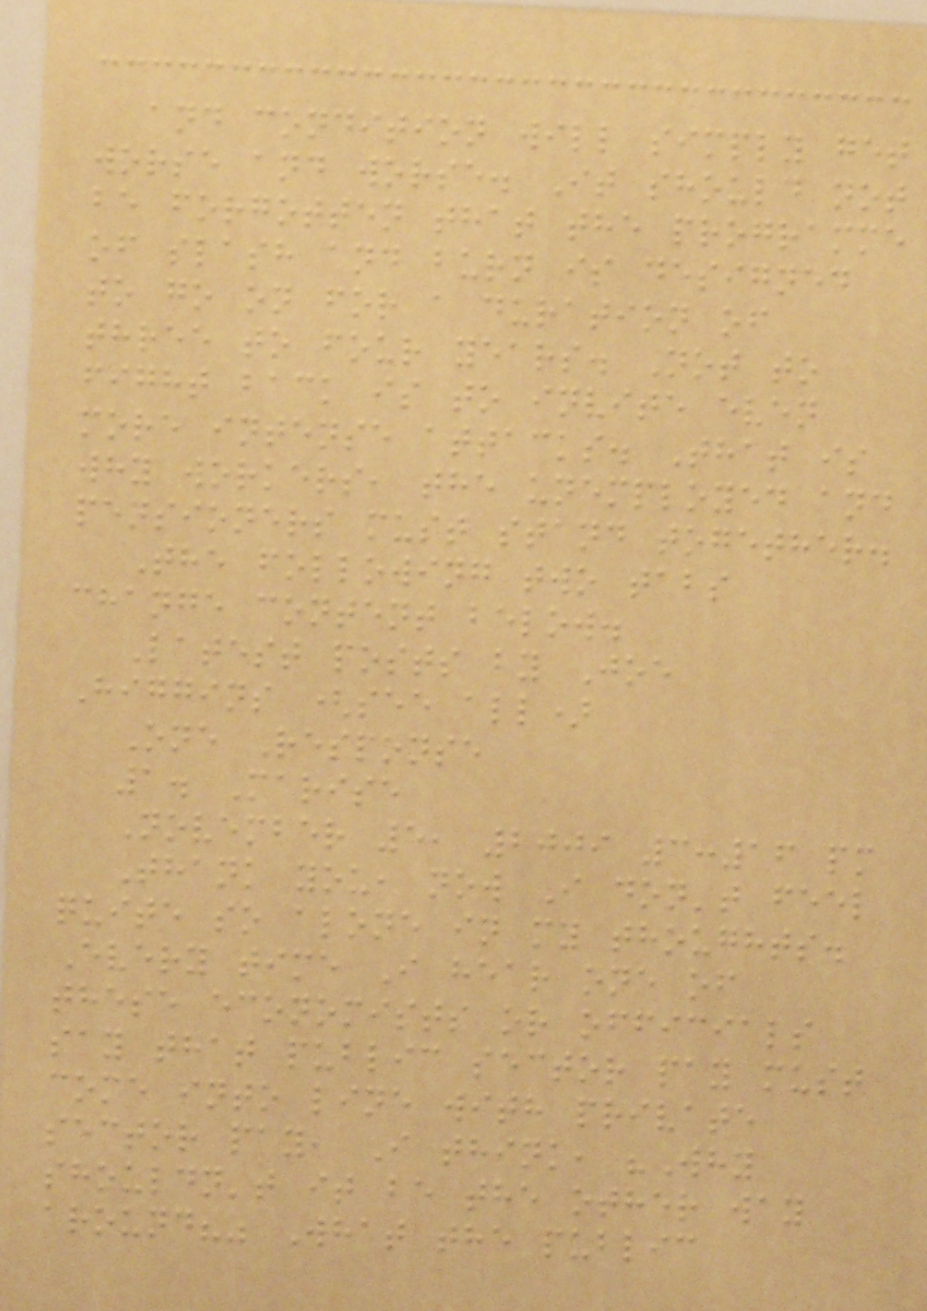and condition will simply get
worse and worse. It should not
be forgotten that the programme
of slash and burn is designed
to go on for a duration of
three to four years. Not to
fight back is to invite even
more intense attacks. That is
why workers, the unemployed and
pensioners must stand together.
The following two tabs
change content below.
Latest posts by Joe
Higgins (see all)
One Response
1. Marise
November 5, 2009 3:16 pm
Thank you, now I don't feel
quite so alone in my thoughts.
Every time I hear one of
these economists or officials
say that public sector pay must
come into line with private
sector pay, I think, "Why
shouldn't it be the other way
around?" What the public
